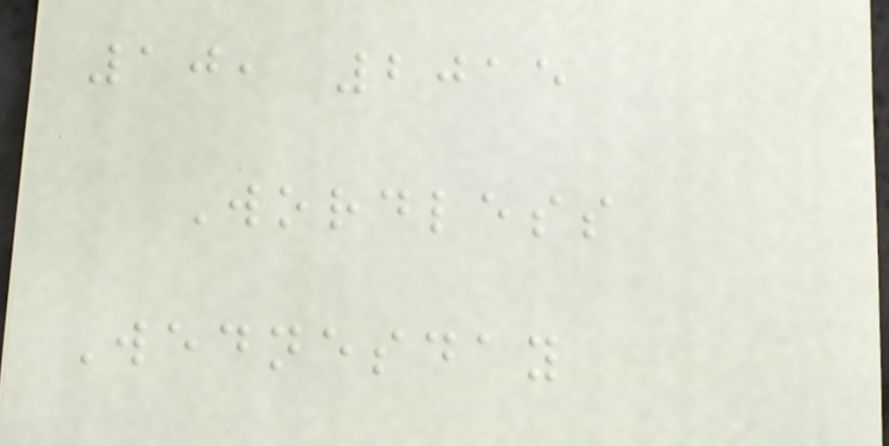10, 2015
Wordless
Wednesday
